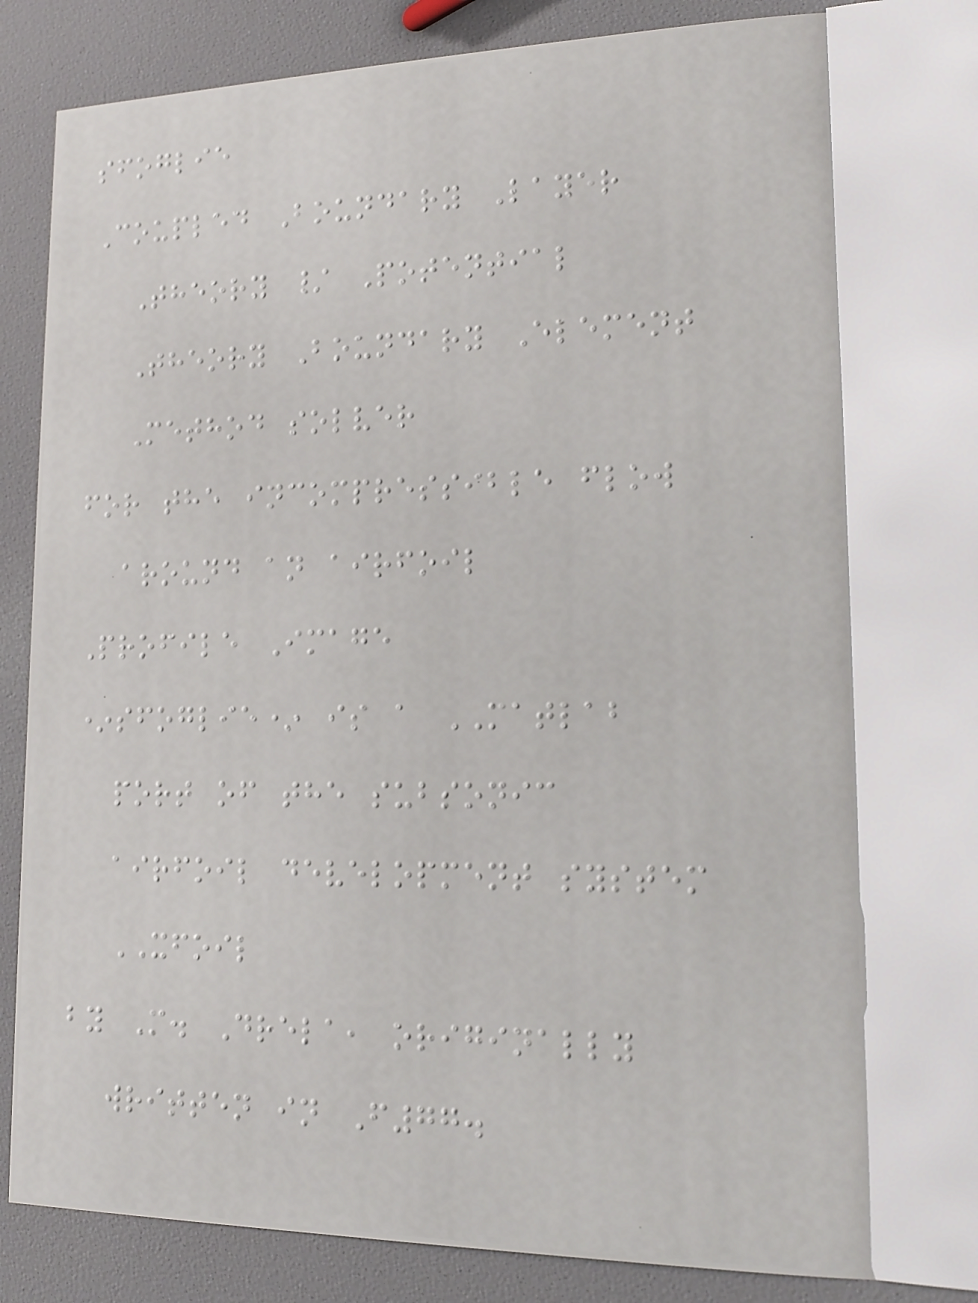sfoglie
Coupled Boundary Layer
Theory / Potential
Theory Boundary Element
Method solver
for the incompressible flow
around an airfoil
Profile Image
*sfoglie* is a MATLAB
port of the subsonic
airfoil development system
XFOIL
by M. Drela, originally
written in F77.
